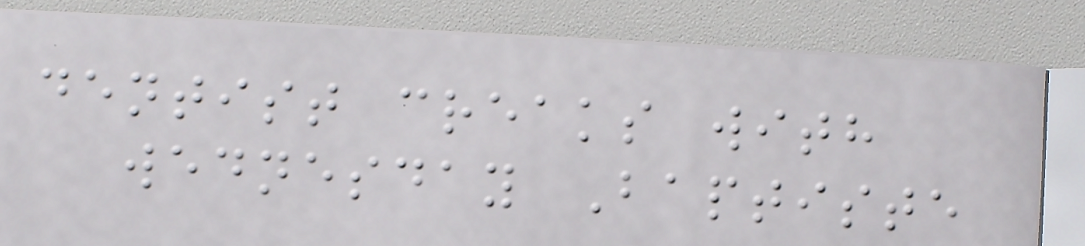dentist creaks with
wednesday Baptiste
